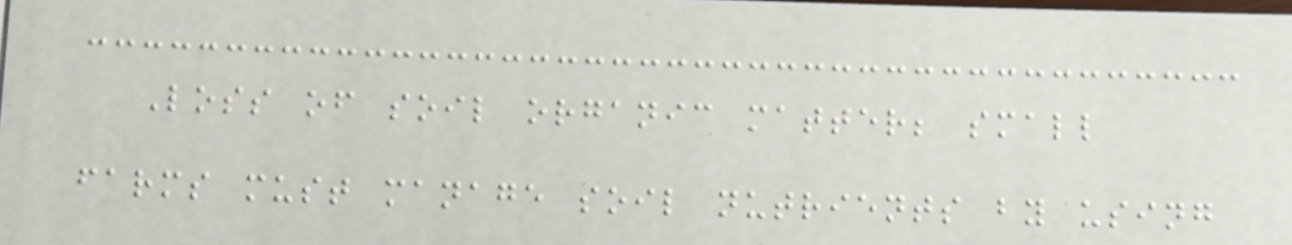Loss of soil organic matter; small
farms must manage soil nutrients by using
